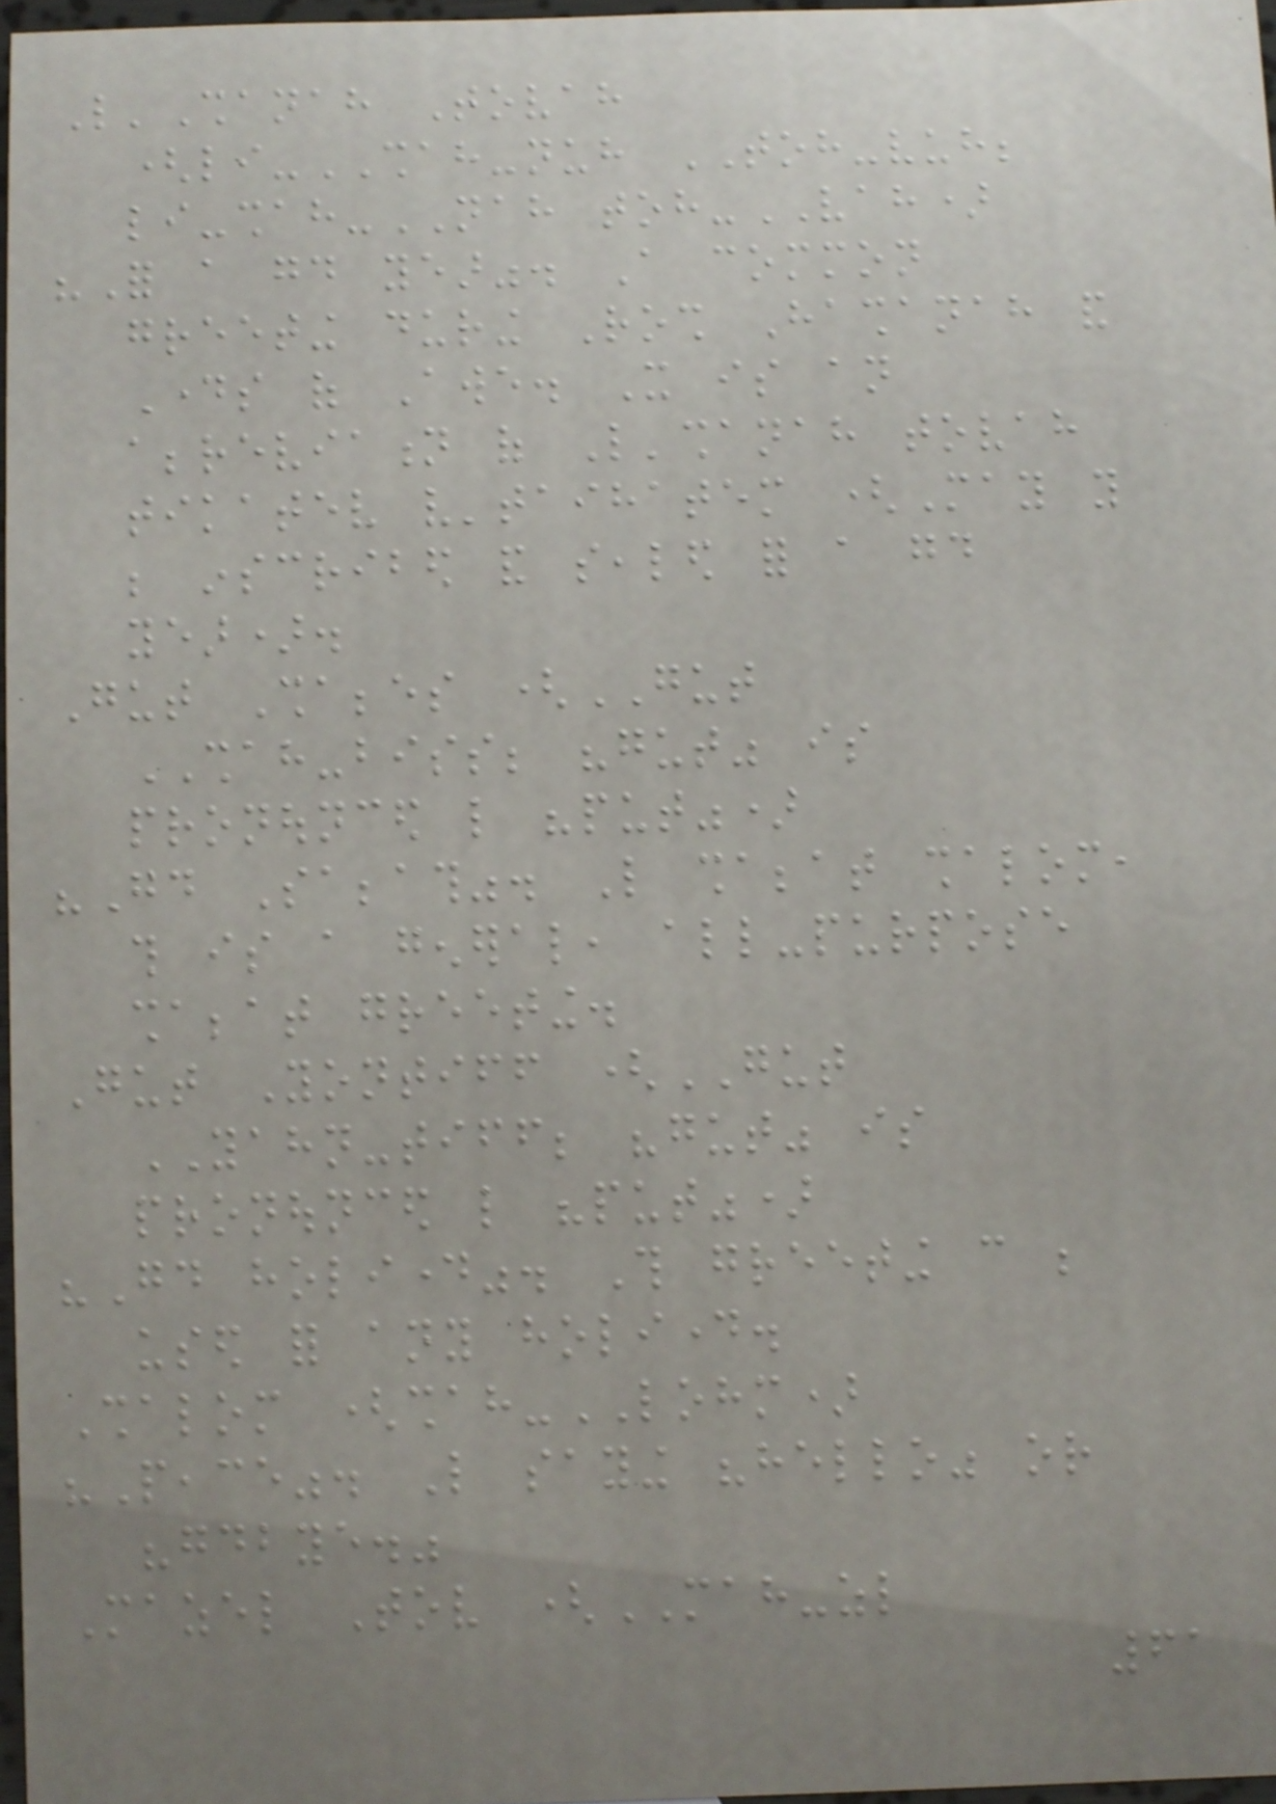L'Shanah Tovah
(li-SHAH-nuh TOH-vuh;
li-shah-NAH toh-VAH)
"For a good year". A common
greeting during Rosh Hashanah and
Days of Awe. It is an
abbreviation of L'shanah tovah
tikatev v'taihatem (May you
be inscribed and sealed for a good
year).
Gut Shabbes (GUT
SHAH-biss; "gut" is
pronounced like "put")
"Good Sabbath". Like shabbat shalom,
this is a general, all-purpose
shabbat greeting.
Gut Yontiff (GUT
YAHN-tiff; "gut" is
pronounced like "put")
"Good holiday". This greeting can be
used for any holiday.
Shalom (shah-LOHM)
"Peace". Like saying "hello" or
"goodbye."
Mazel Tov (MAH-zl
61
